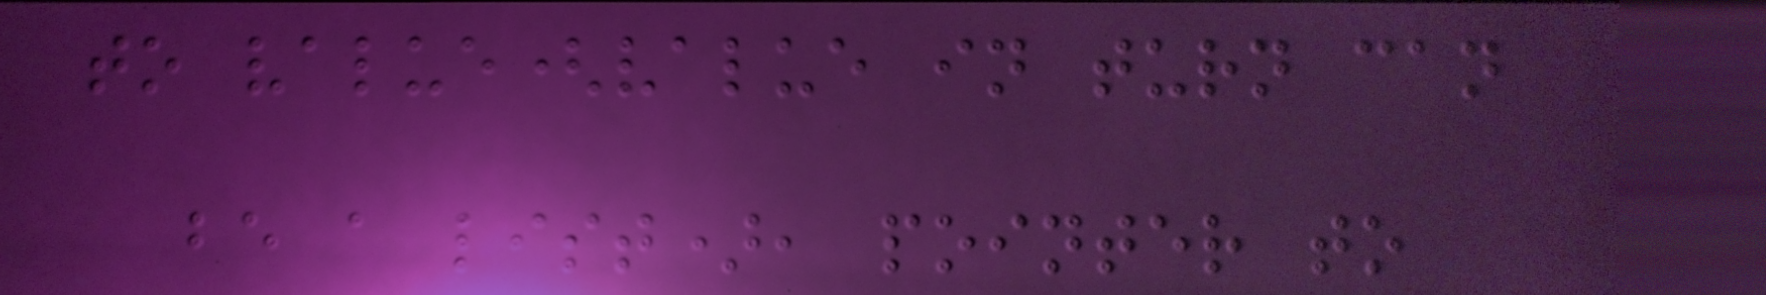to value(value in turn can
be a list), pointer to
